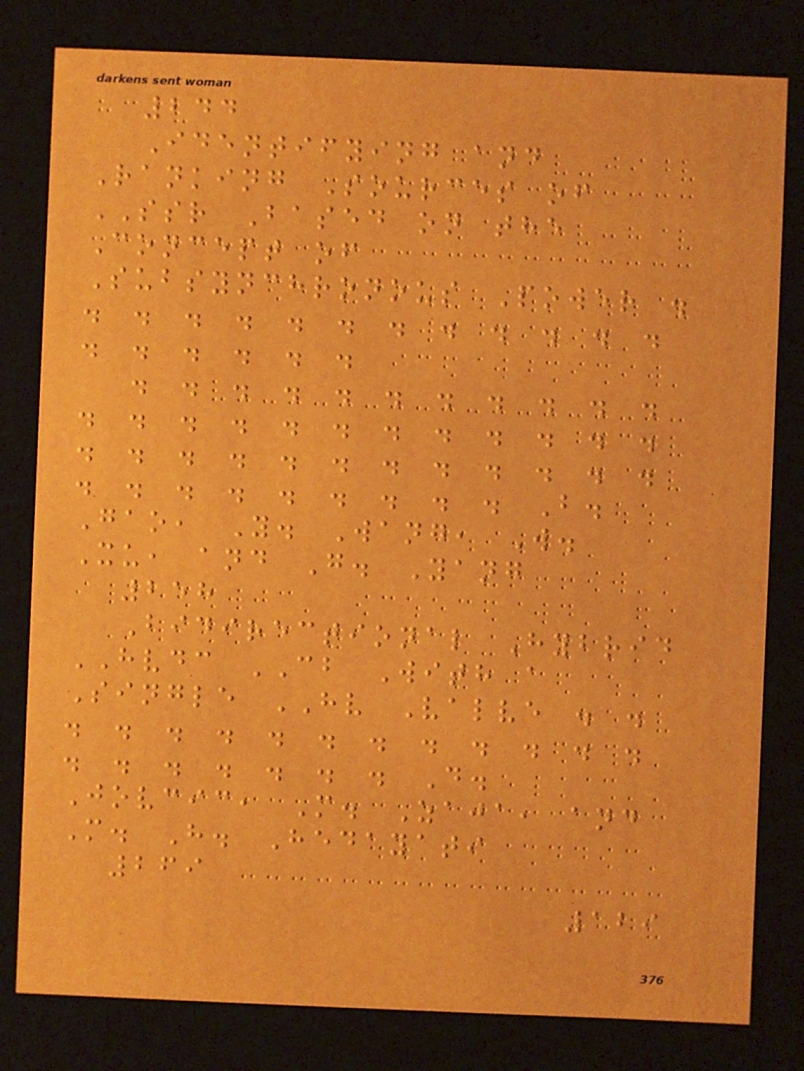244
Identifying and
Ranking Sources of
SSR Based on the
Concept of
Subsynchronous Power .
. . . . . . . . . . . .
. . . . . .
. . . . . . . . . . .
. . . . . . . . . . . .
. . . . . . . . . . . .
. . . . . . . . . B.
Gao, Y. Wang, W.
Xu, and G. Yang
258
Bidirectional Hybrid
HVDC CB With a
Single HV Valve . .
. . . . . . . . . . . .
. . . . . . . D.
Jovcic, M. Zaja, and
M. H. Hedayati
269
129
